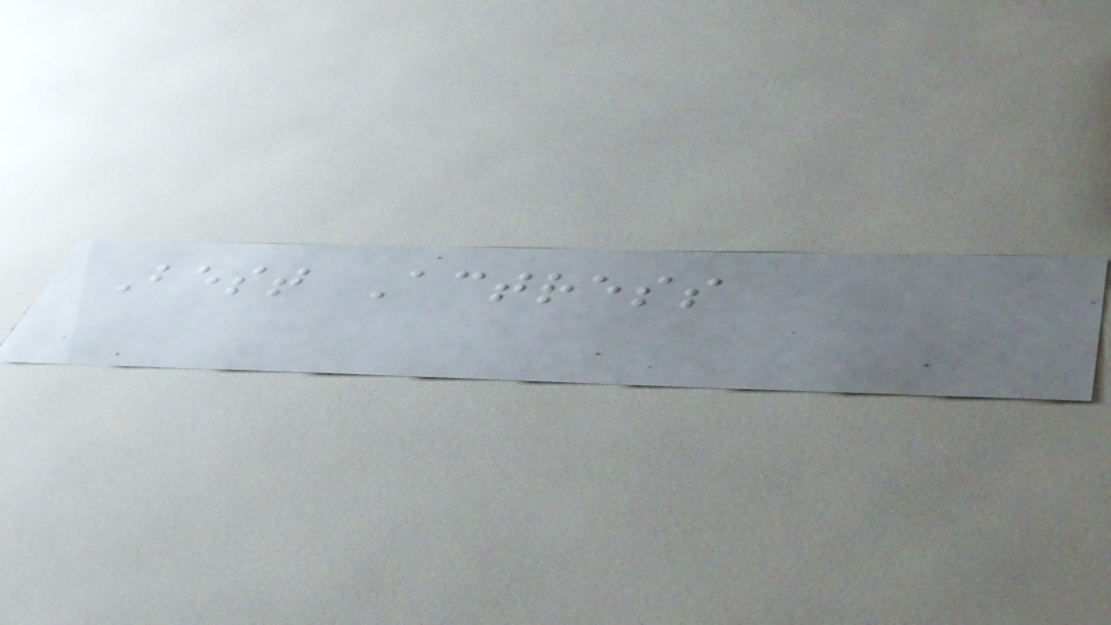Best Actress
